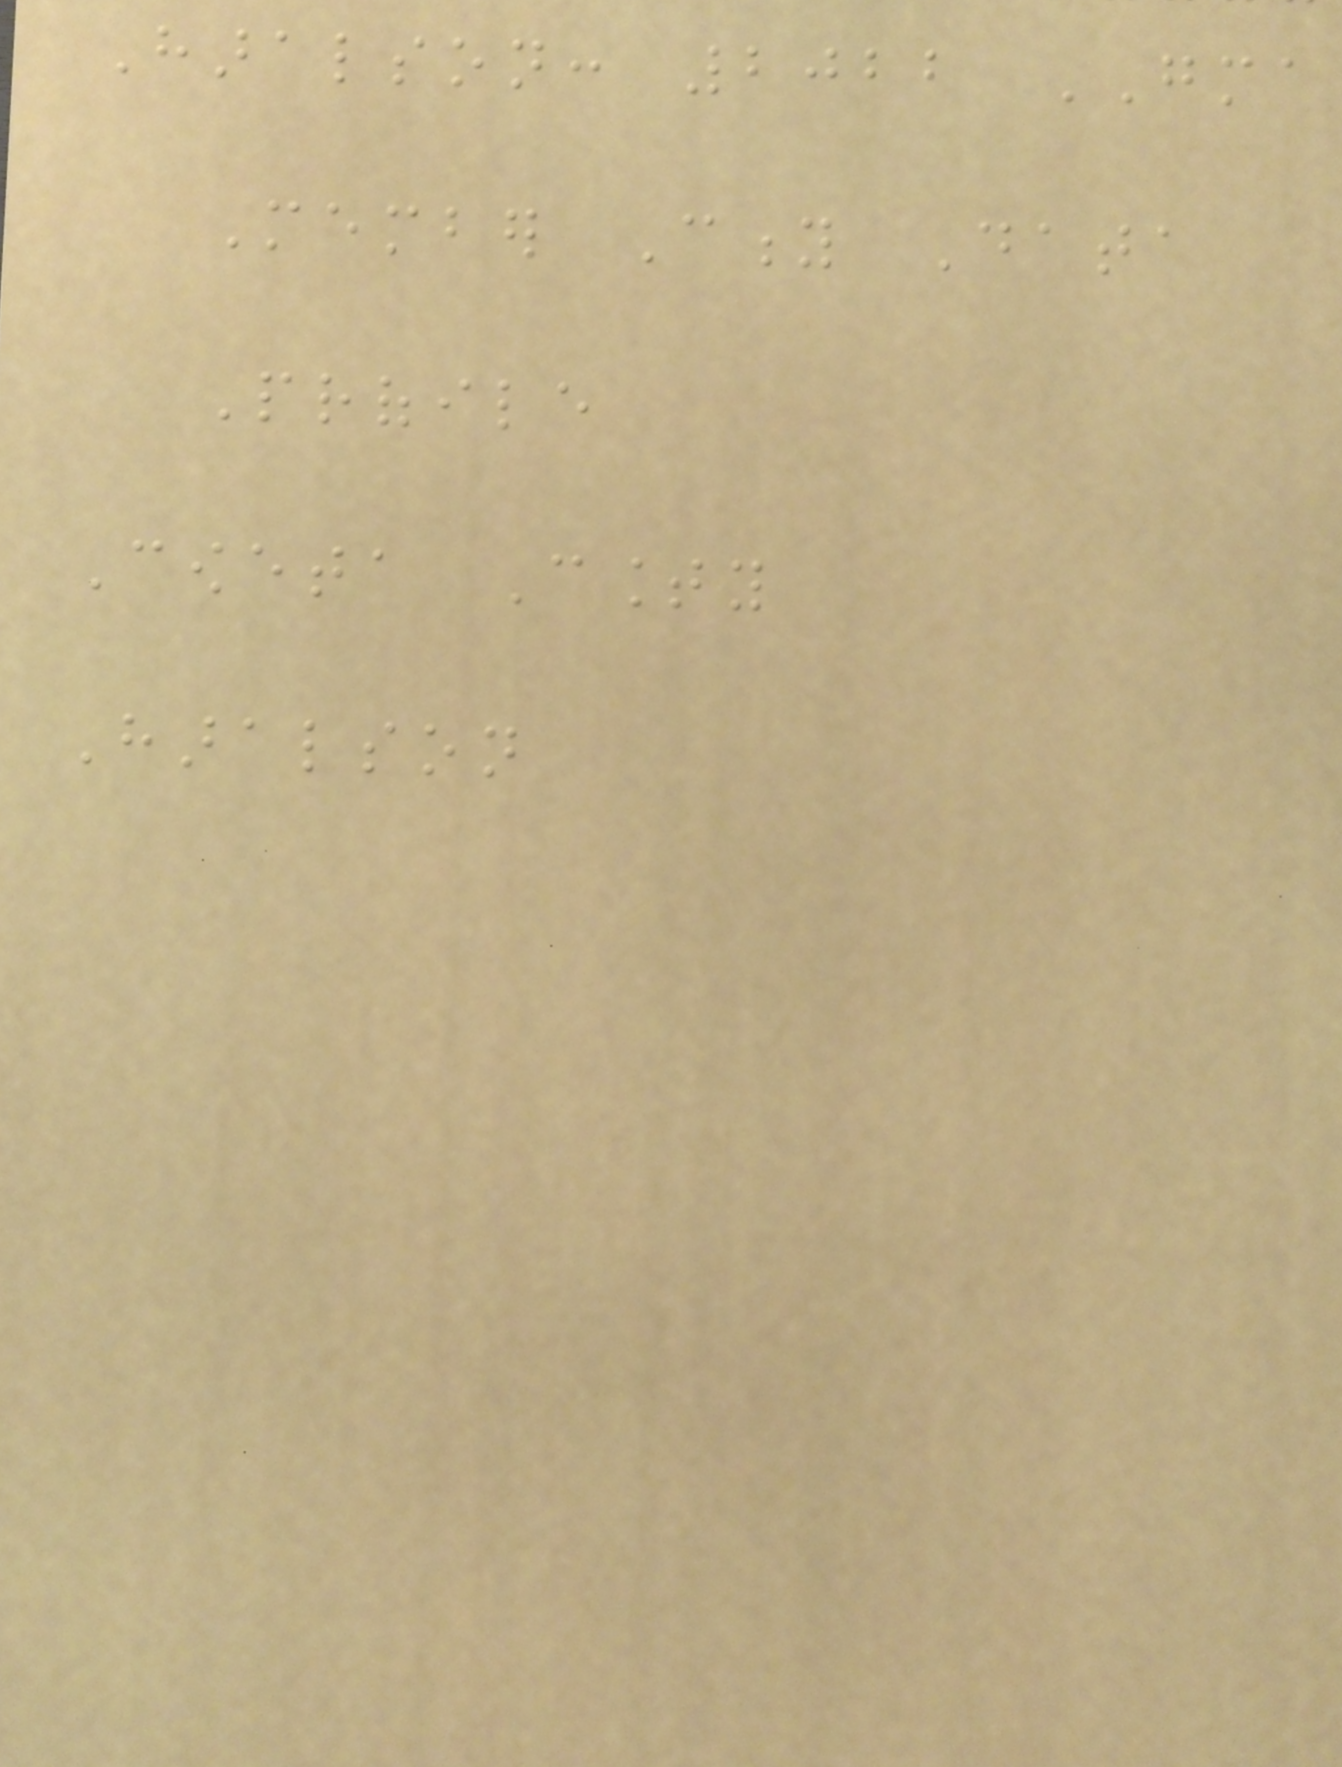Haralson: 2022 GMA
Member City Data
Profile
Coweta County
Haralson
